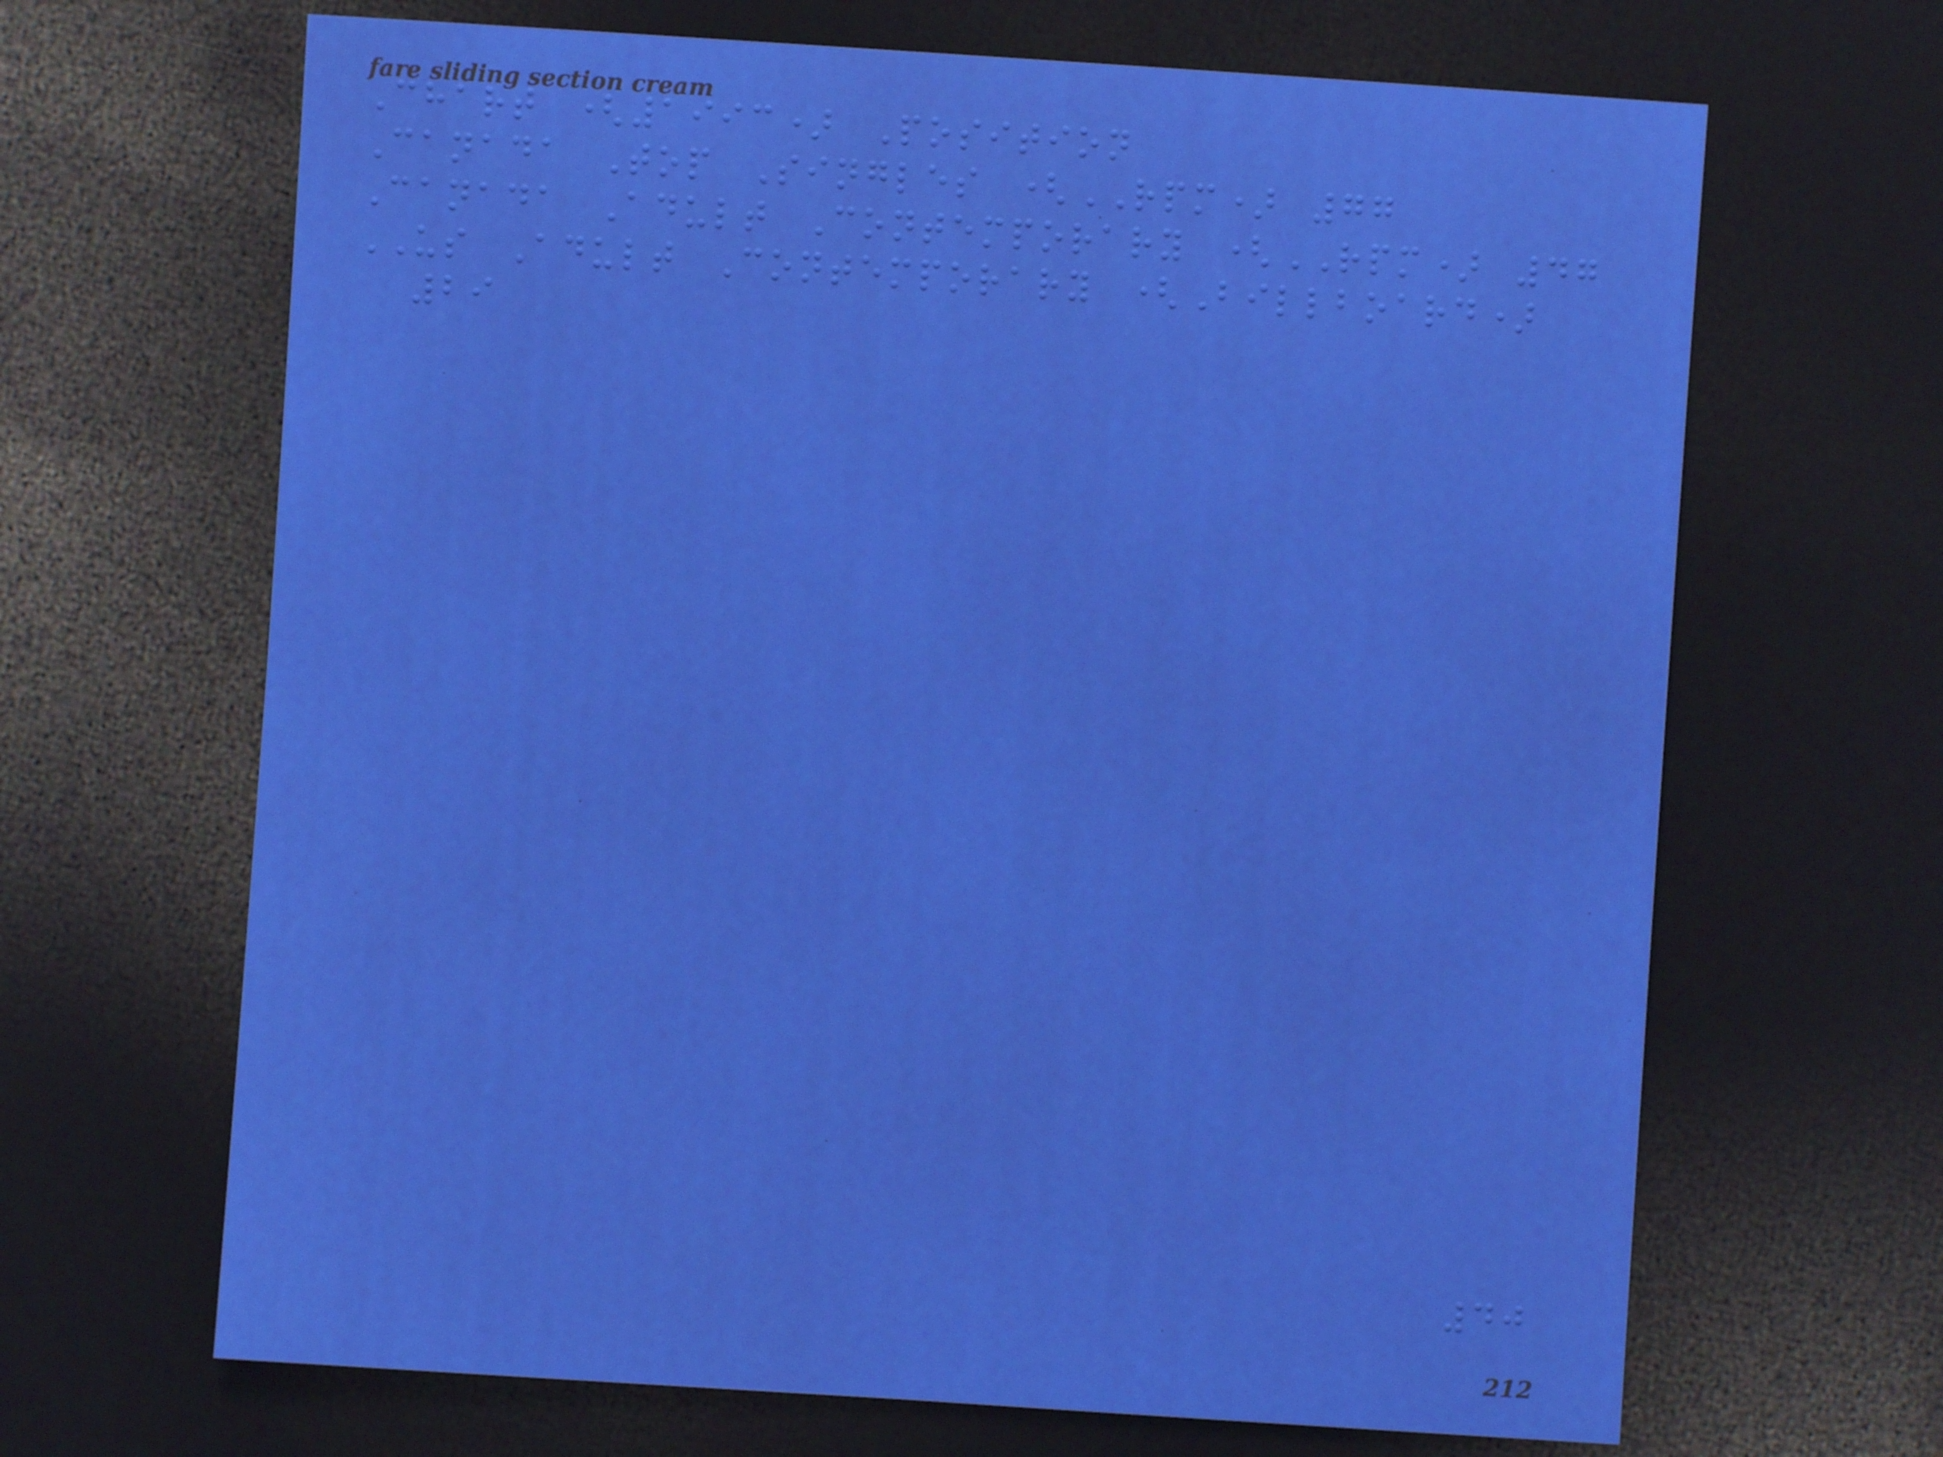Chart (1993) Position
Canada Top Singles (RPM) 77
Canada Adult Contemporary (RPM) 47
US Adult Contemporary (Billboard)
29
40
